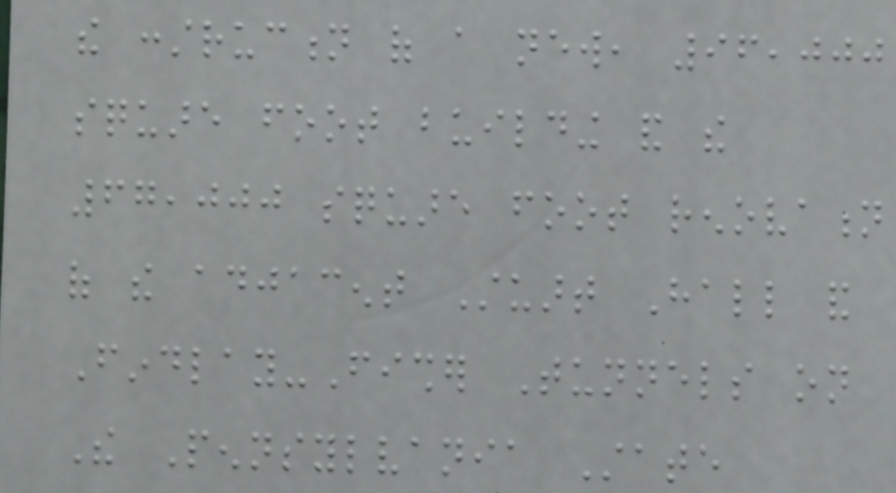the construction of a new, 96,000
square foot building and the
67,000 square foot renovation
of the adjacent Stuart Hall and
Findlay-Fisher Tunnels on
The Pennsylvania State
